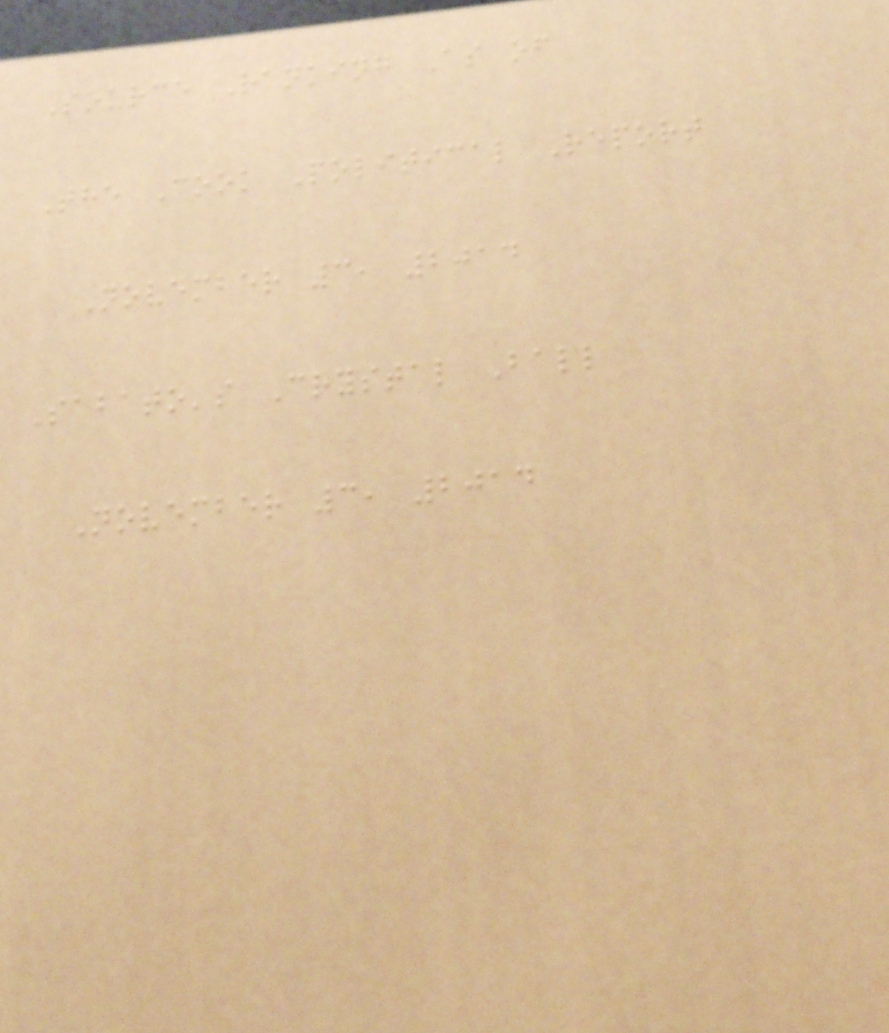Source Ranking As of
The Cook Political Report
November 3, 2014
Sabato's Crystal Ball
November 3, 2014
